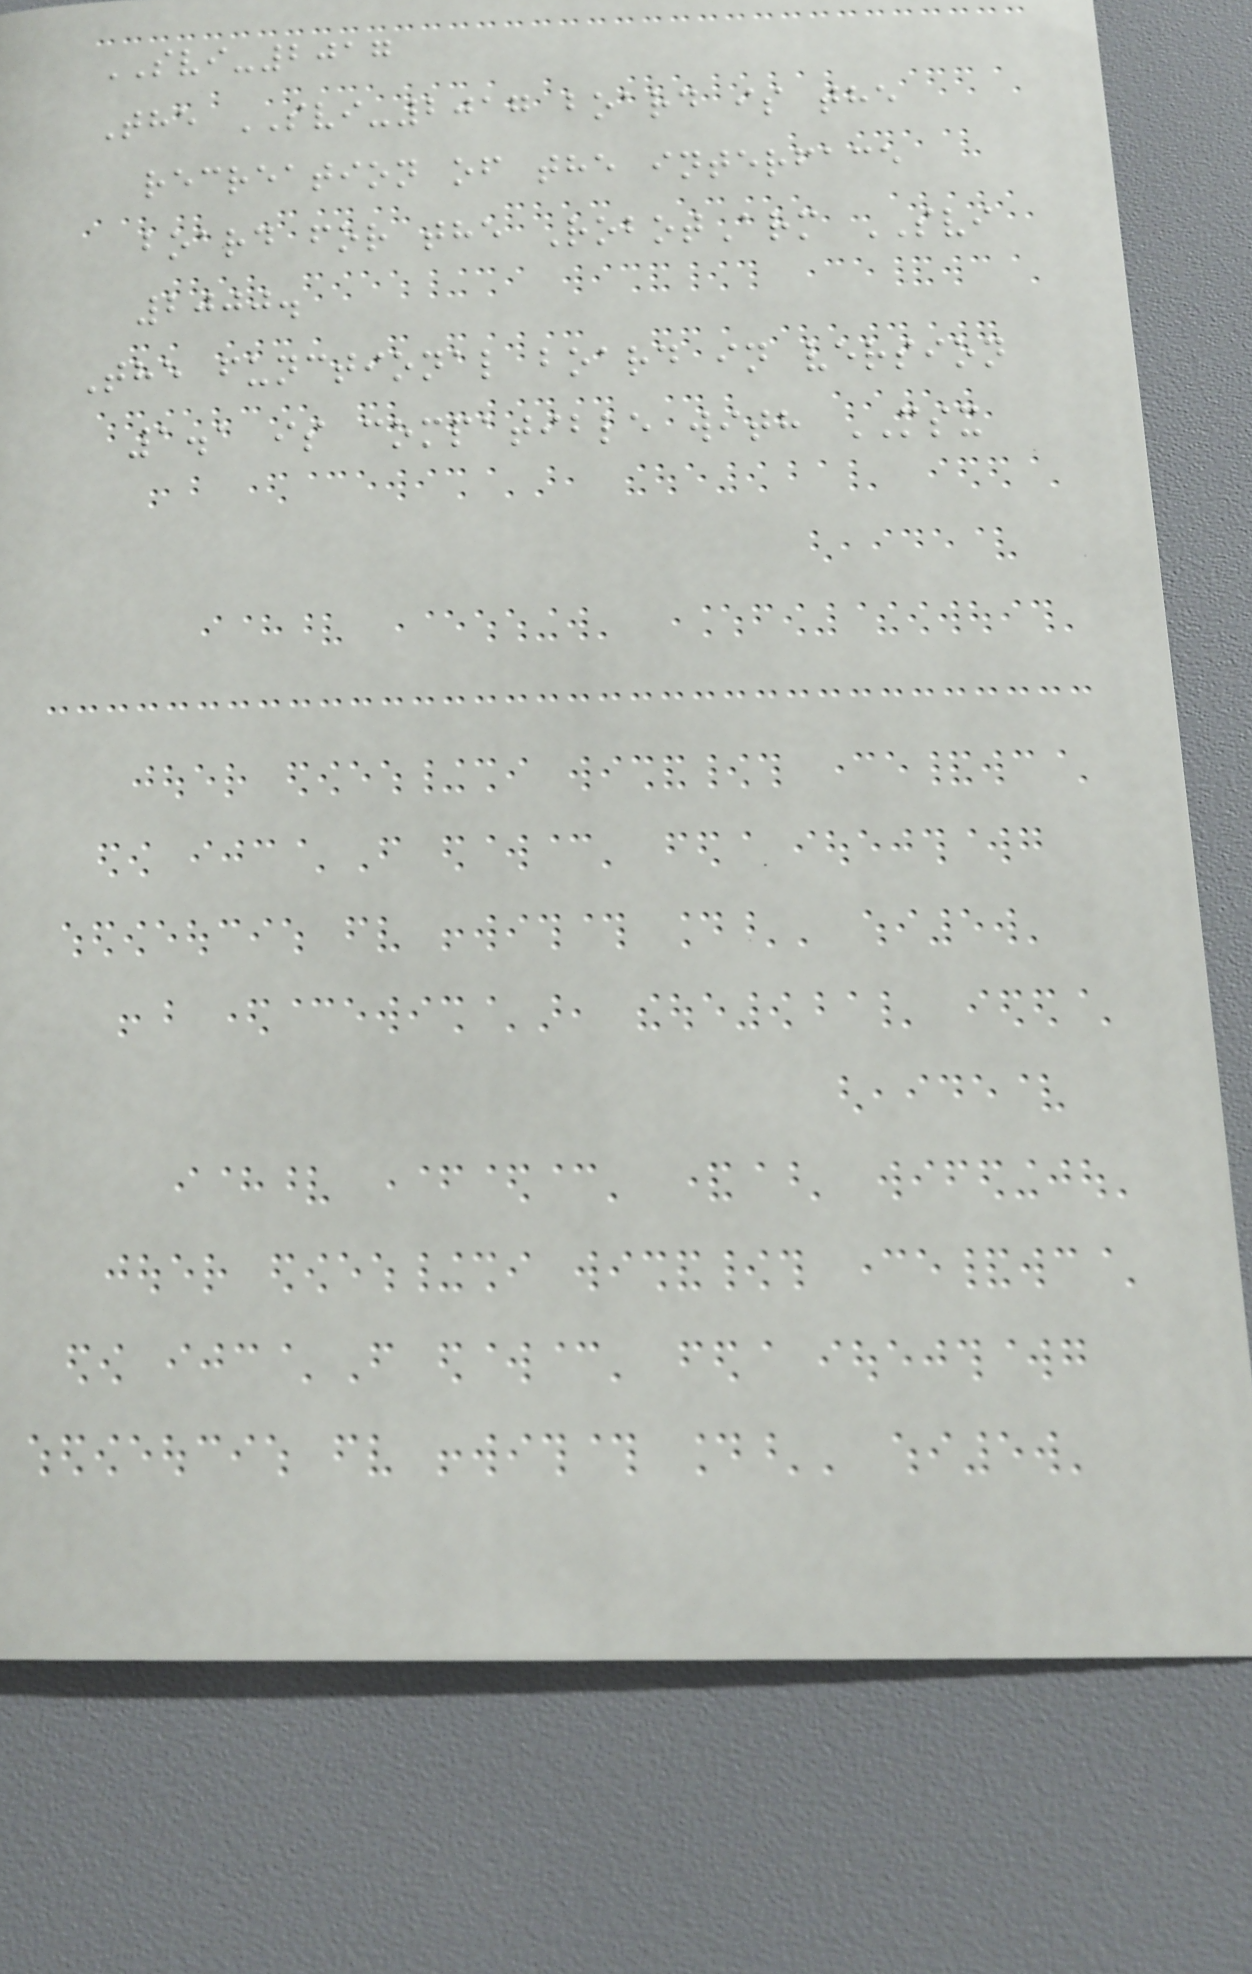SVI-2017
The SVI-2017 board is the
recreation of the interface
board for the RobotArm SVI
2000.
The functional board in version
1.1 is compatible with MSX
